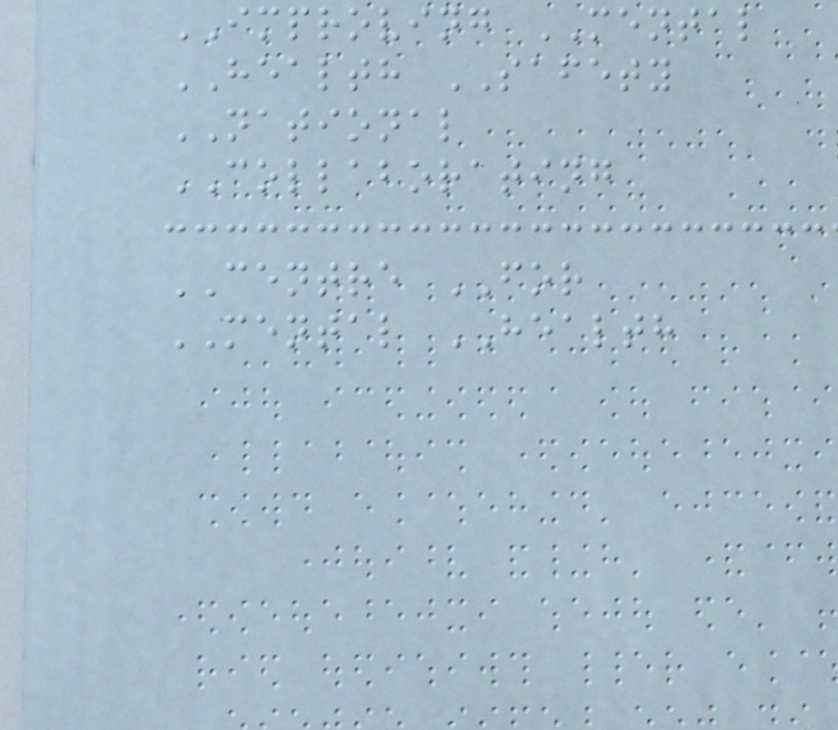IMPROVING MENTAL
HEALTH SAFETY
NATIONAL
COLLABORATING
CENTRE FOR
MENTAL HEALTH
